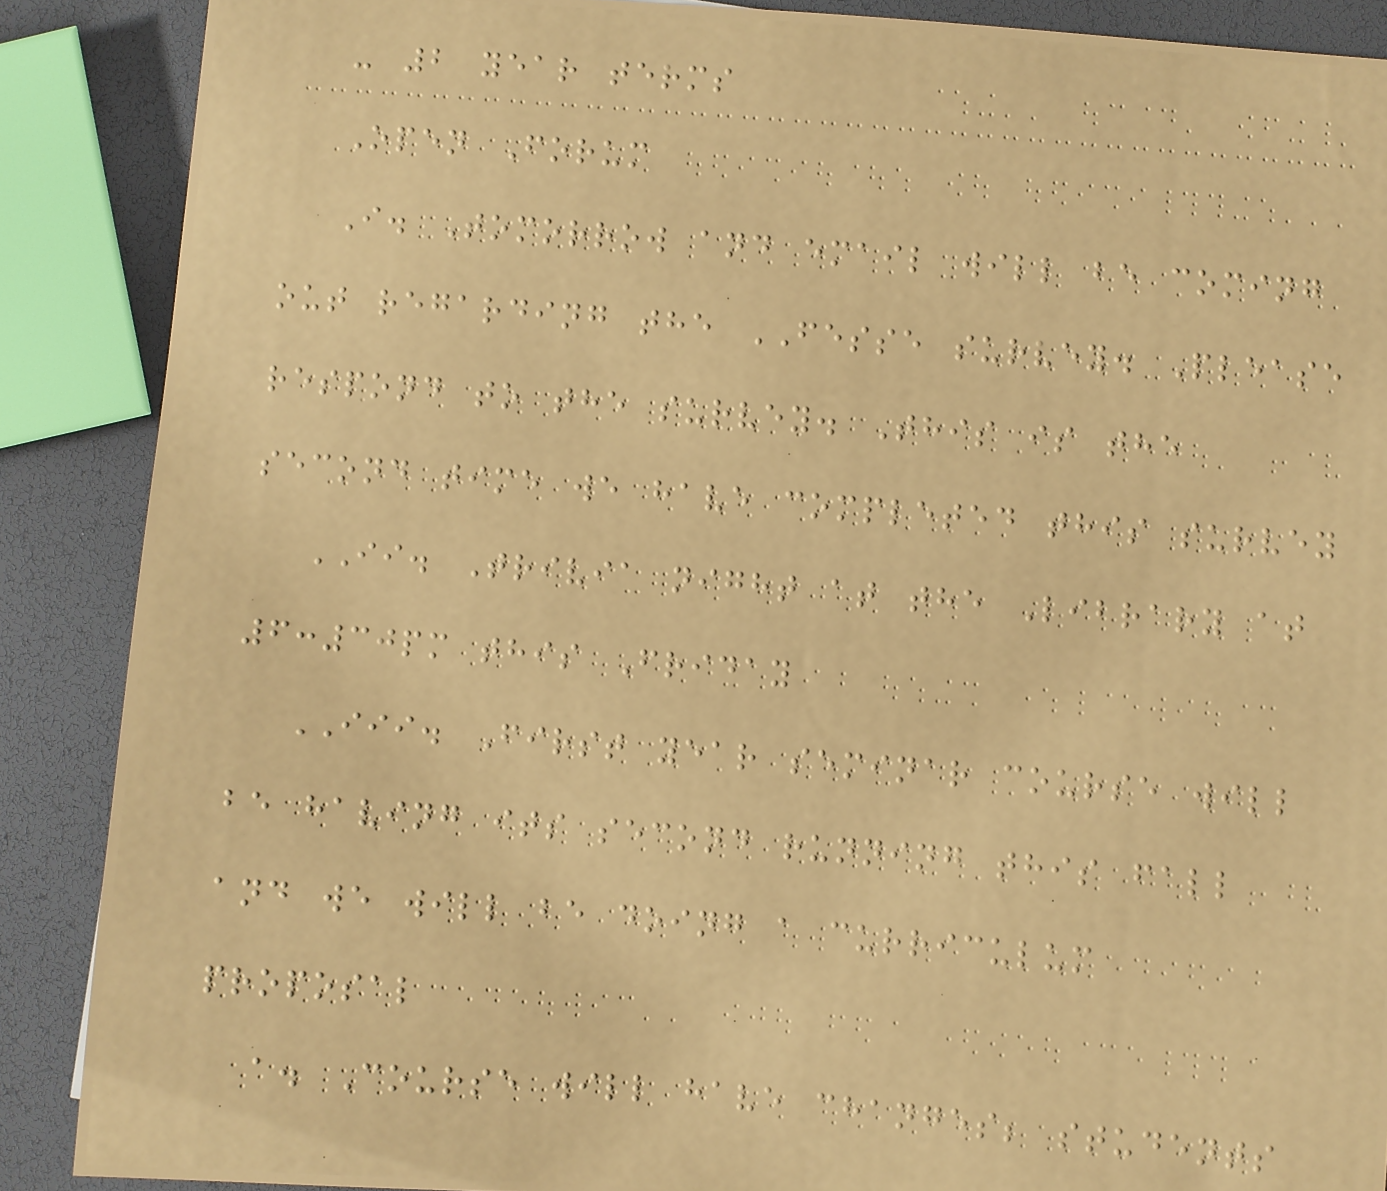- 2 year terms
Open Forum
I. Tomorrow and email will be coming
out regarding the FESSE survey. Please
respond to the survey. This is the
second time we have completed this survey
II. Trivia night at the Library at
6:30pm this Friday
III. First year seminar course will
be having its second running this fall
and we will be doing a curriculum
proposal
a. Course will have changes; students
